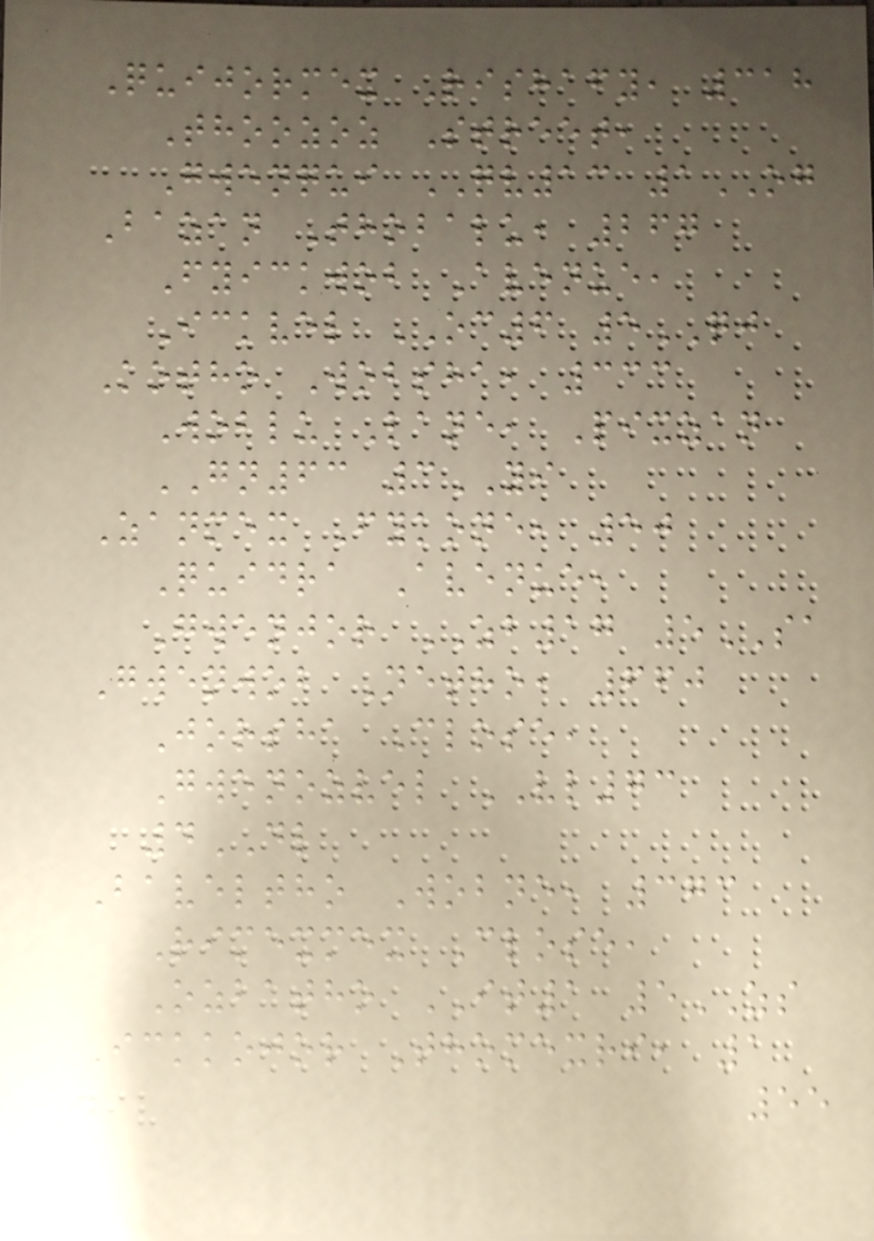Quijormex Rishafy, 318
Thoozoz Street,
Gwenqui QV13 1OG
Bazan Thobalu, 267
Fyickwob Avenue,
Ickvel OC6 5QJ
Kotho Wobsha, 333
Woblu Lane, Pixzan
GN63 3YI
Zanmex Fykone, 50
Quidra Avenue,
Gwenjor ZB17 5SA
Gwenwob Netho, 660
Jorsha Close,
Gwenozvel VL73
4DL
Baveltho Wobne, 373
Rimexmex Close,
Ozbatho IT1 5ZS
Ickkojor Thomexri, 1
55
